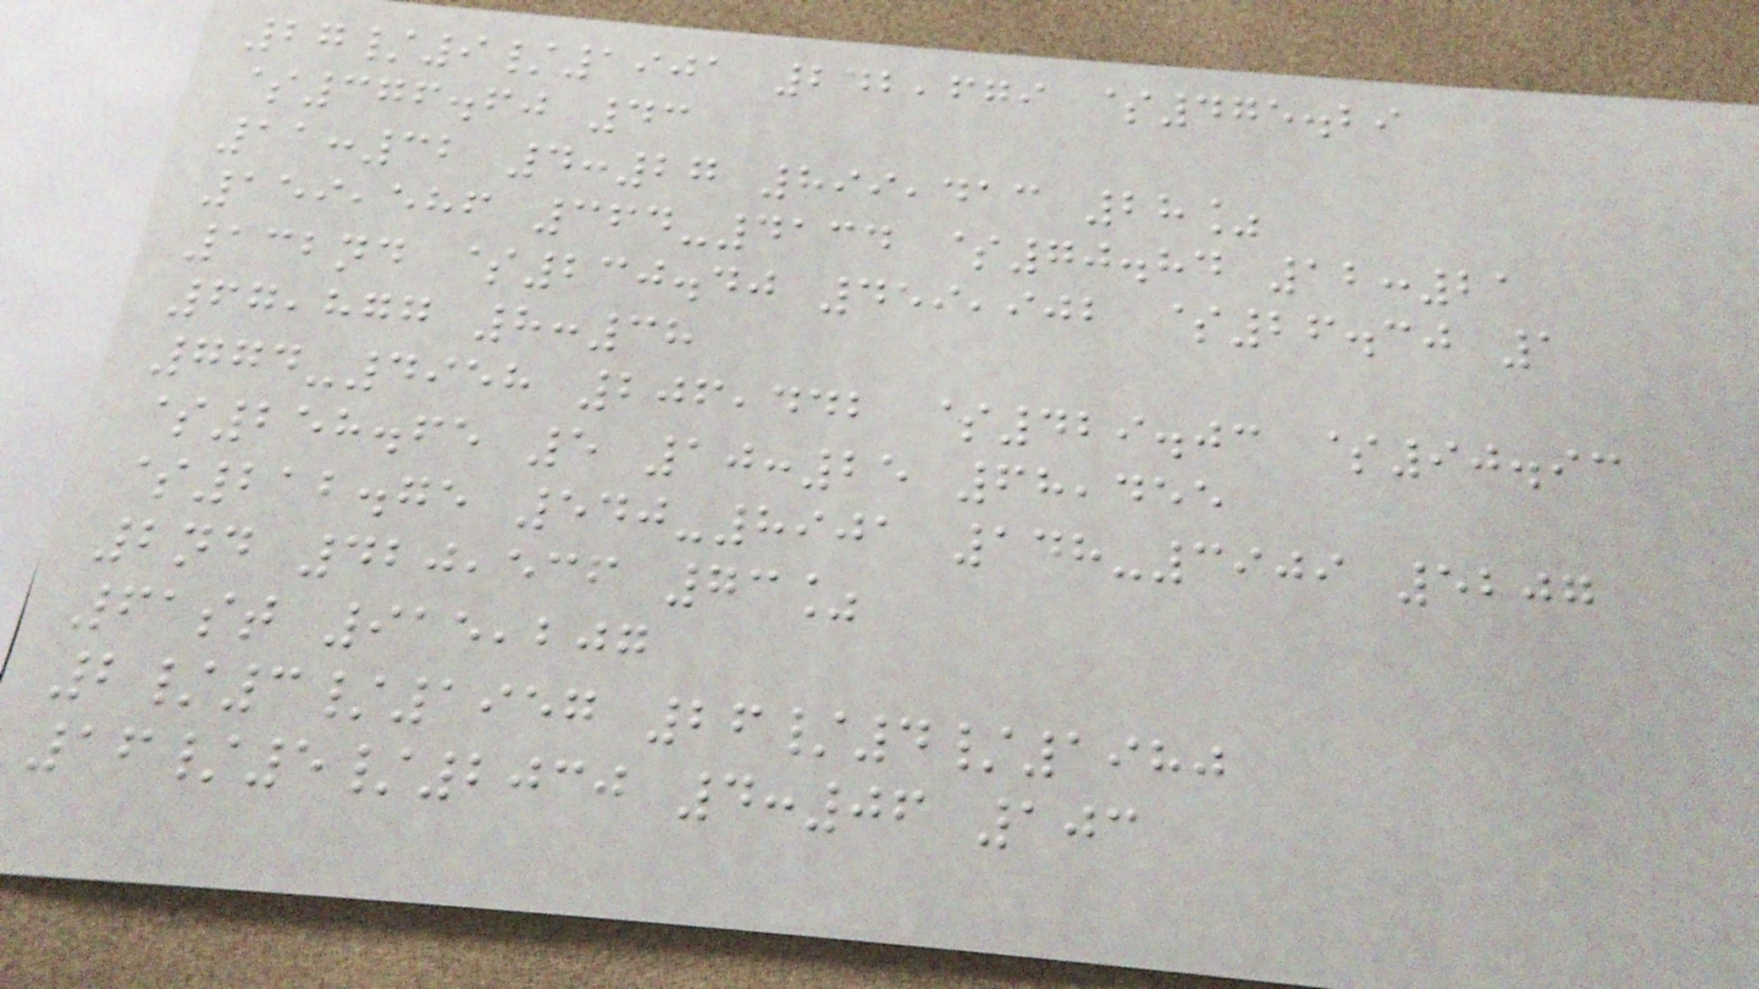27/9/1901 242,679 $475.29
$376.60 43
11:32 4:27 899,413 28%
159,586 364-4134 $70.84 12:21
132nd $230.40 459,902 $26.30 1
67,877 8:38
774-4958 206,442 $429.03 $90.93
$258.65 5 10:25 68,455
$212.75 540-8901 148-3909 5207
2nd 420,536 73%
61st 915,207
2/3/1957 26/4/1980
16/5/2030 4:06 103
